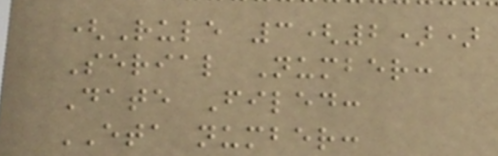(Rule 3(2))
Serial Number:
Date Filed:
ETA number:
